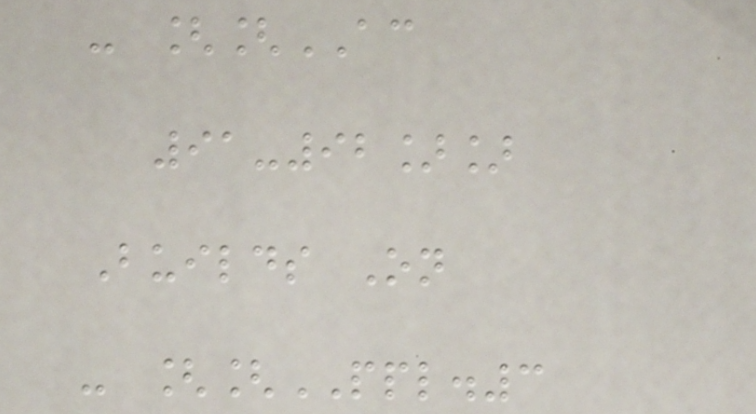- [[AC
91-92]]
Builds On
- [[PPL.3
